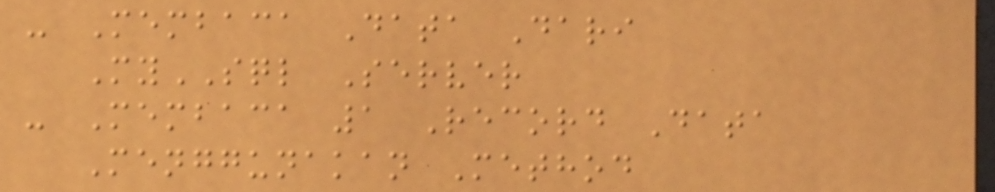- Membaca Data Dari
MySQL Server
- Membaca 1 Record Data
Menggunakan Method
